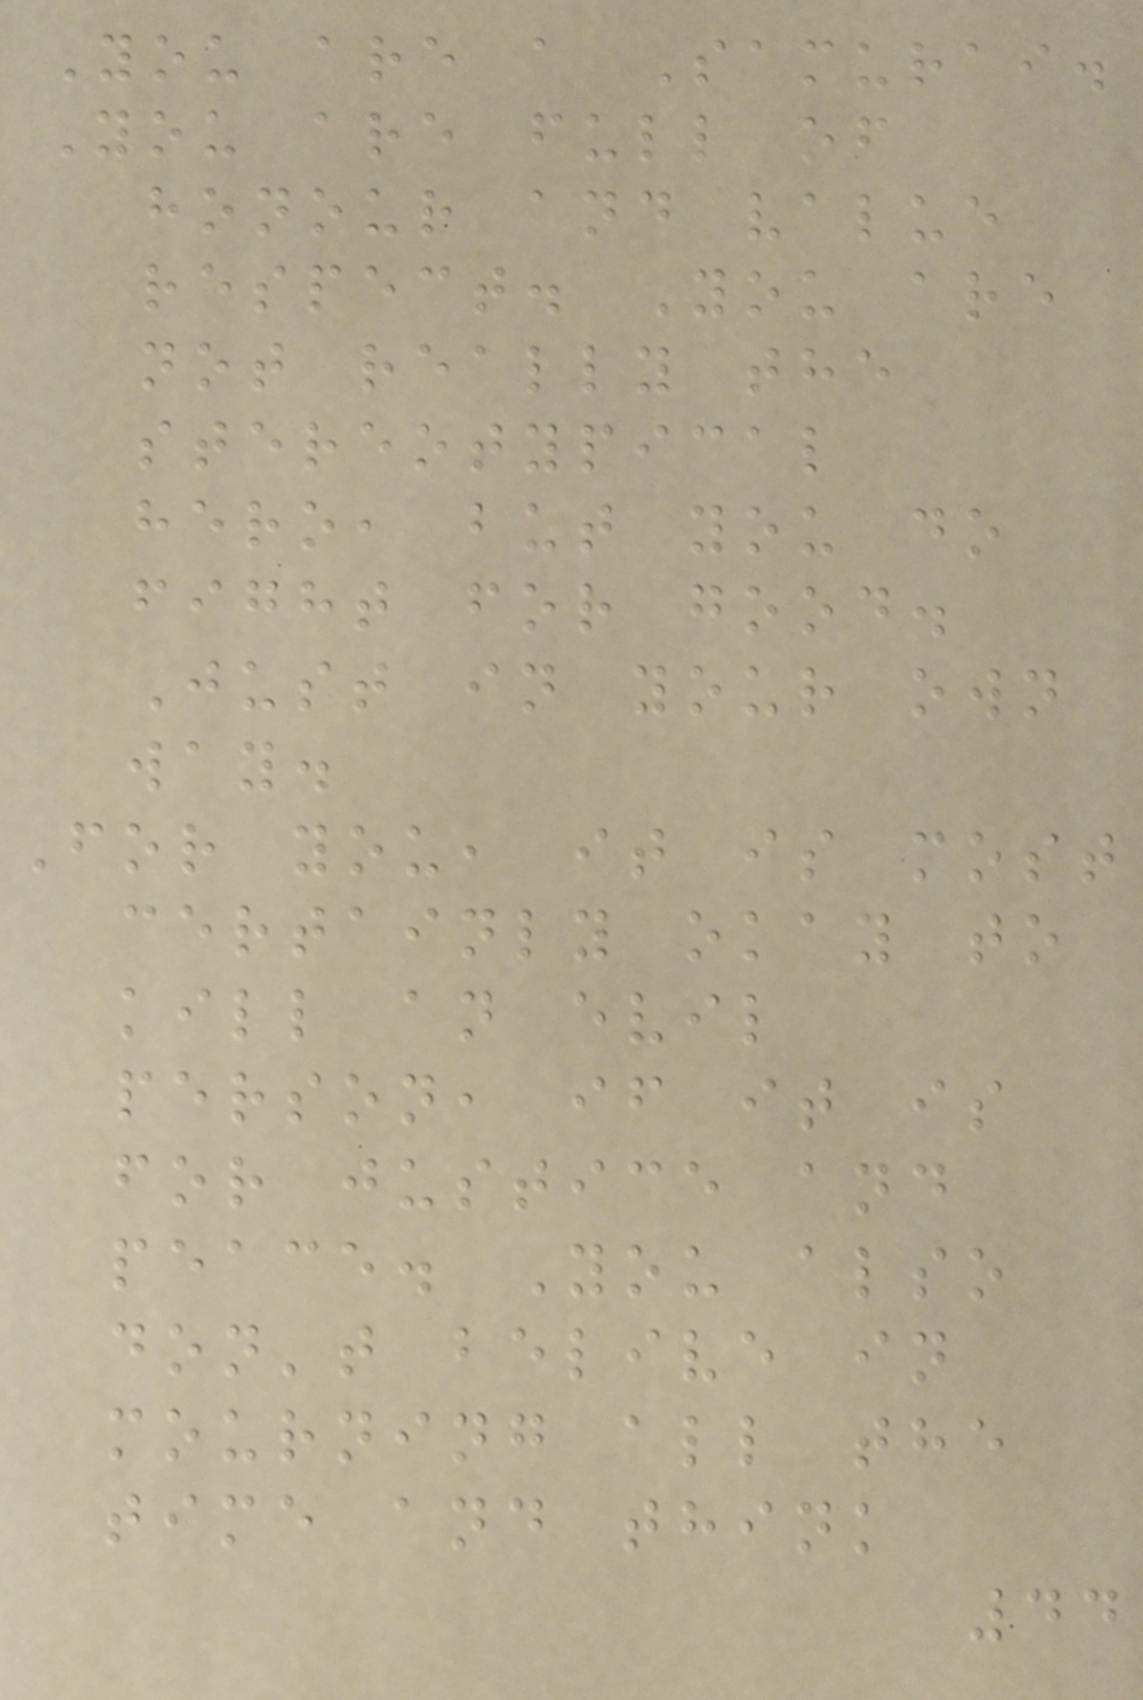You are a Samurai.
You are full of
honour and value
respect. You are
not really the
stereotypical
hero, but you do
fight for good.
Just in your own
way.
For you, it is most
certainly okay to
kill an evil
person, if it is
for justice and
peace. You also
don't belive in
mourning all the
time and think
44
